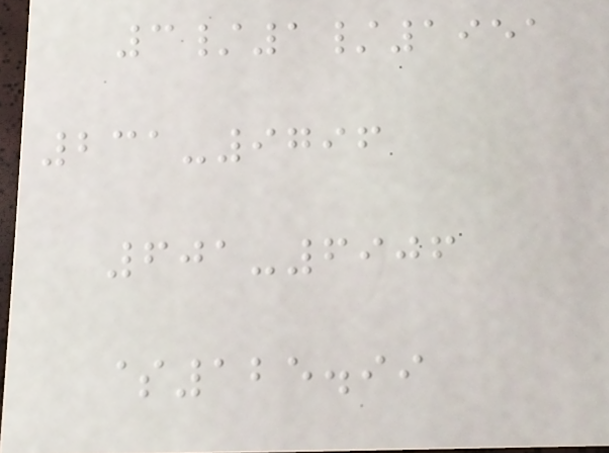3/1/1951
231-9796
601-6906
$125.99
